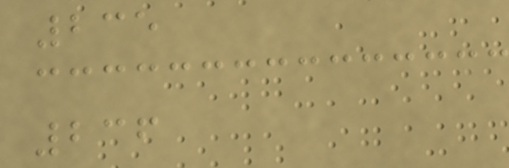235
236
